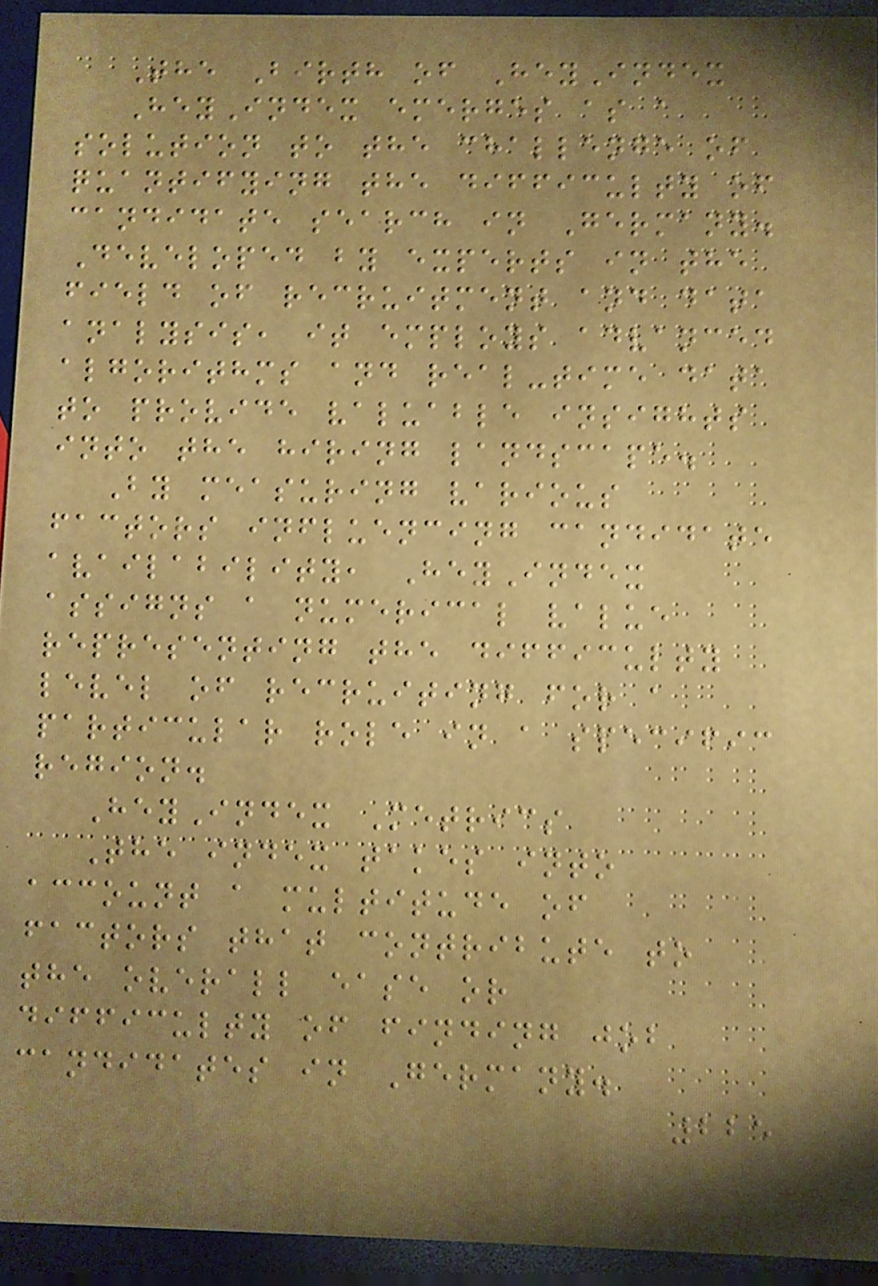The Birth of HeyIndex
HeyIndex emerges as a
solution to the challenge of
quantifying the difficulty of
candidate search in Germany.
Developed by experts in the
field of recruitment and data
analysis, it employs advanced
algorithms and real-time data
to provide valuable insights
into the hiring landscape.
By measuring various
factors influencing candidate
availability, HeyIndex
assigns a numerical value
representing the difficulty
level of recruiting for a
particular role in a specific
region.
HeyIndex Metrics
The index takes into
account a multitude of
factors that contribute to
the overall ease or
difficulty of finding job
candidates in Germany.
225
